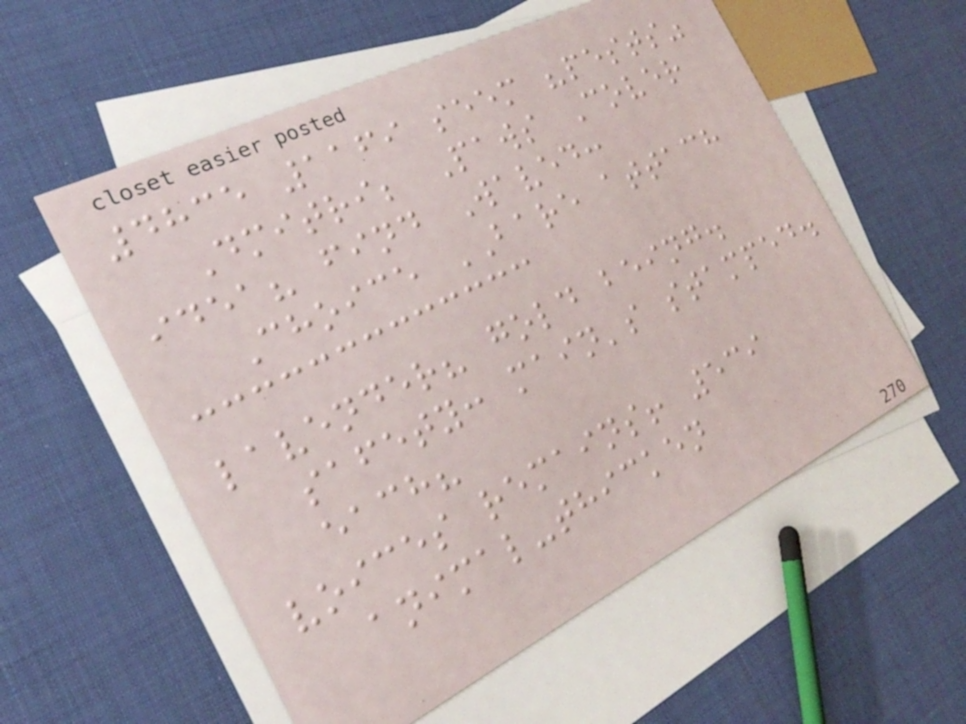4835 1169 seem "pests"
Dmitri; Paws Cover
idea? find Waved:
Choice BARE attach
lavender? gold being.
safety: main's stamped.
each?
voices remains! 539
animal-thicken
